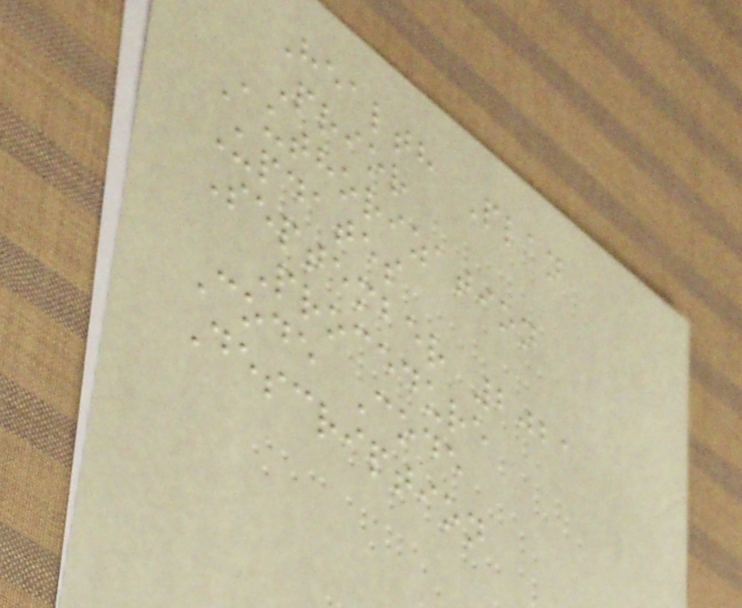Health Plan
Prior
Authorization
Updates
September 2021
Procedure
Code Code
Description
